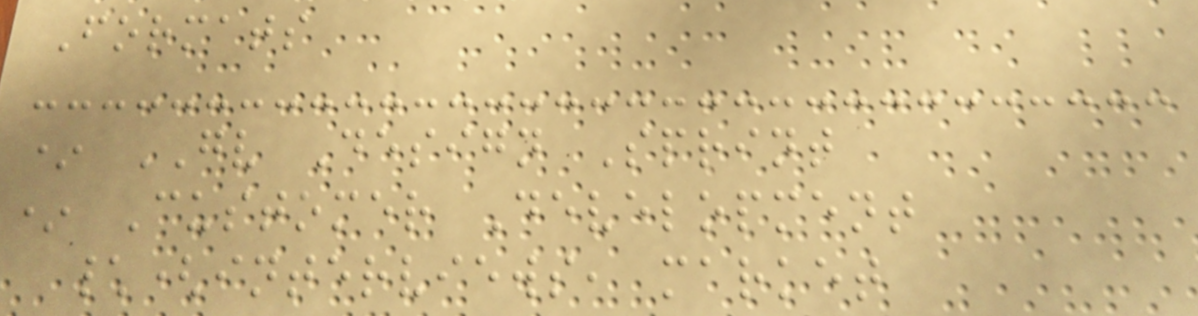Formats
* GV Design Sprint
* Customer Development
\(interviews, market
